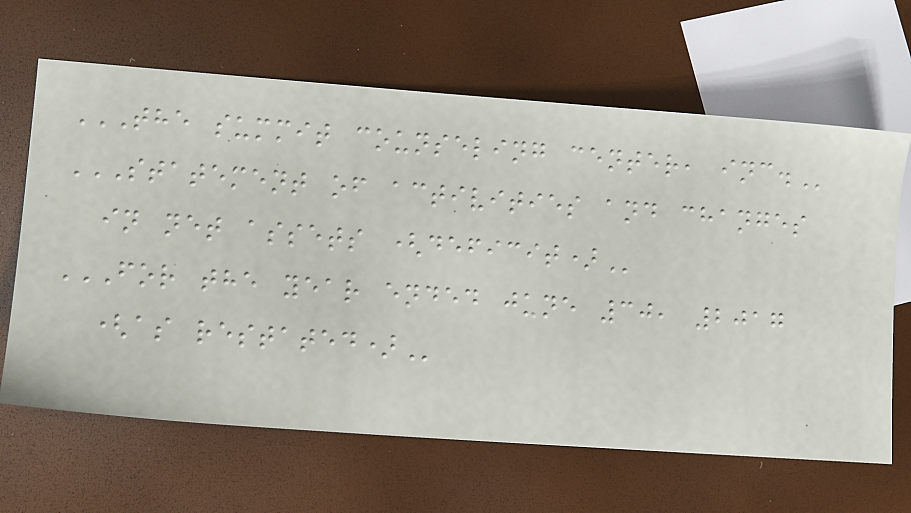THE SUMMIT COUNSELING CENTER, INC.
STATEMENT OF ACTIVITIES AND CHANGES
IN NET ASSETS (DEFICIT)
FOR THE YEAR ENDED JUNE 30, 2017
(AS RESTATED)
